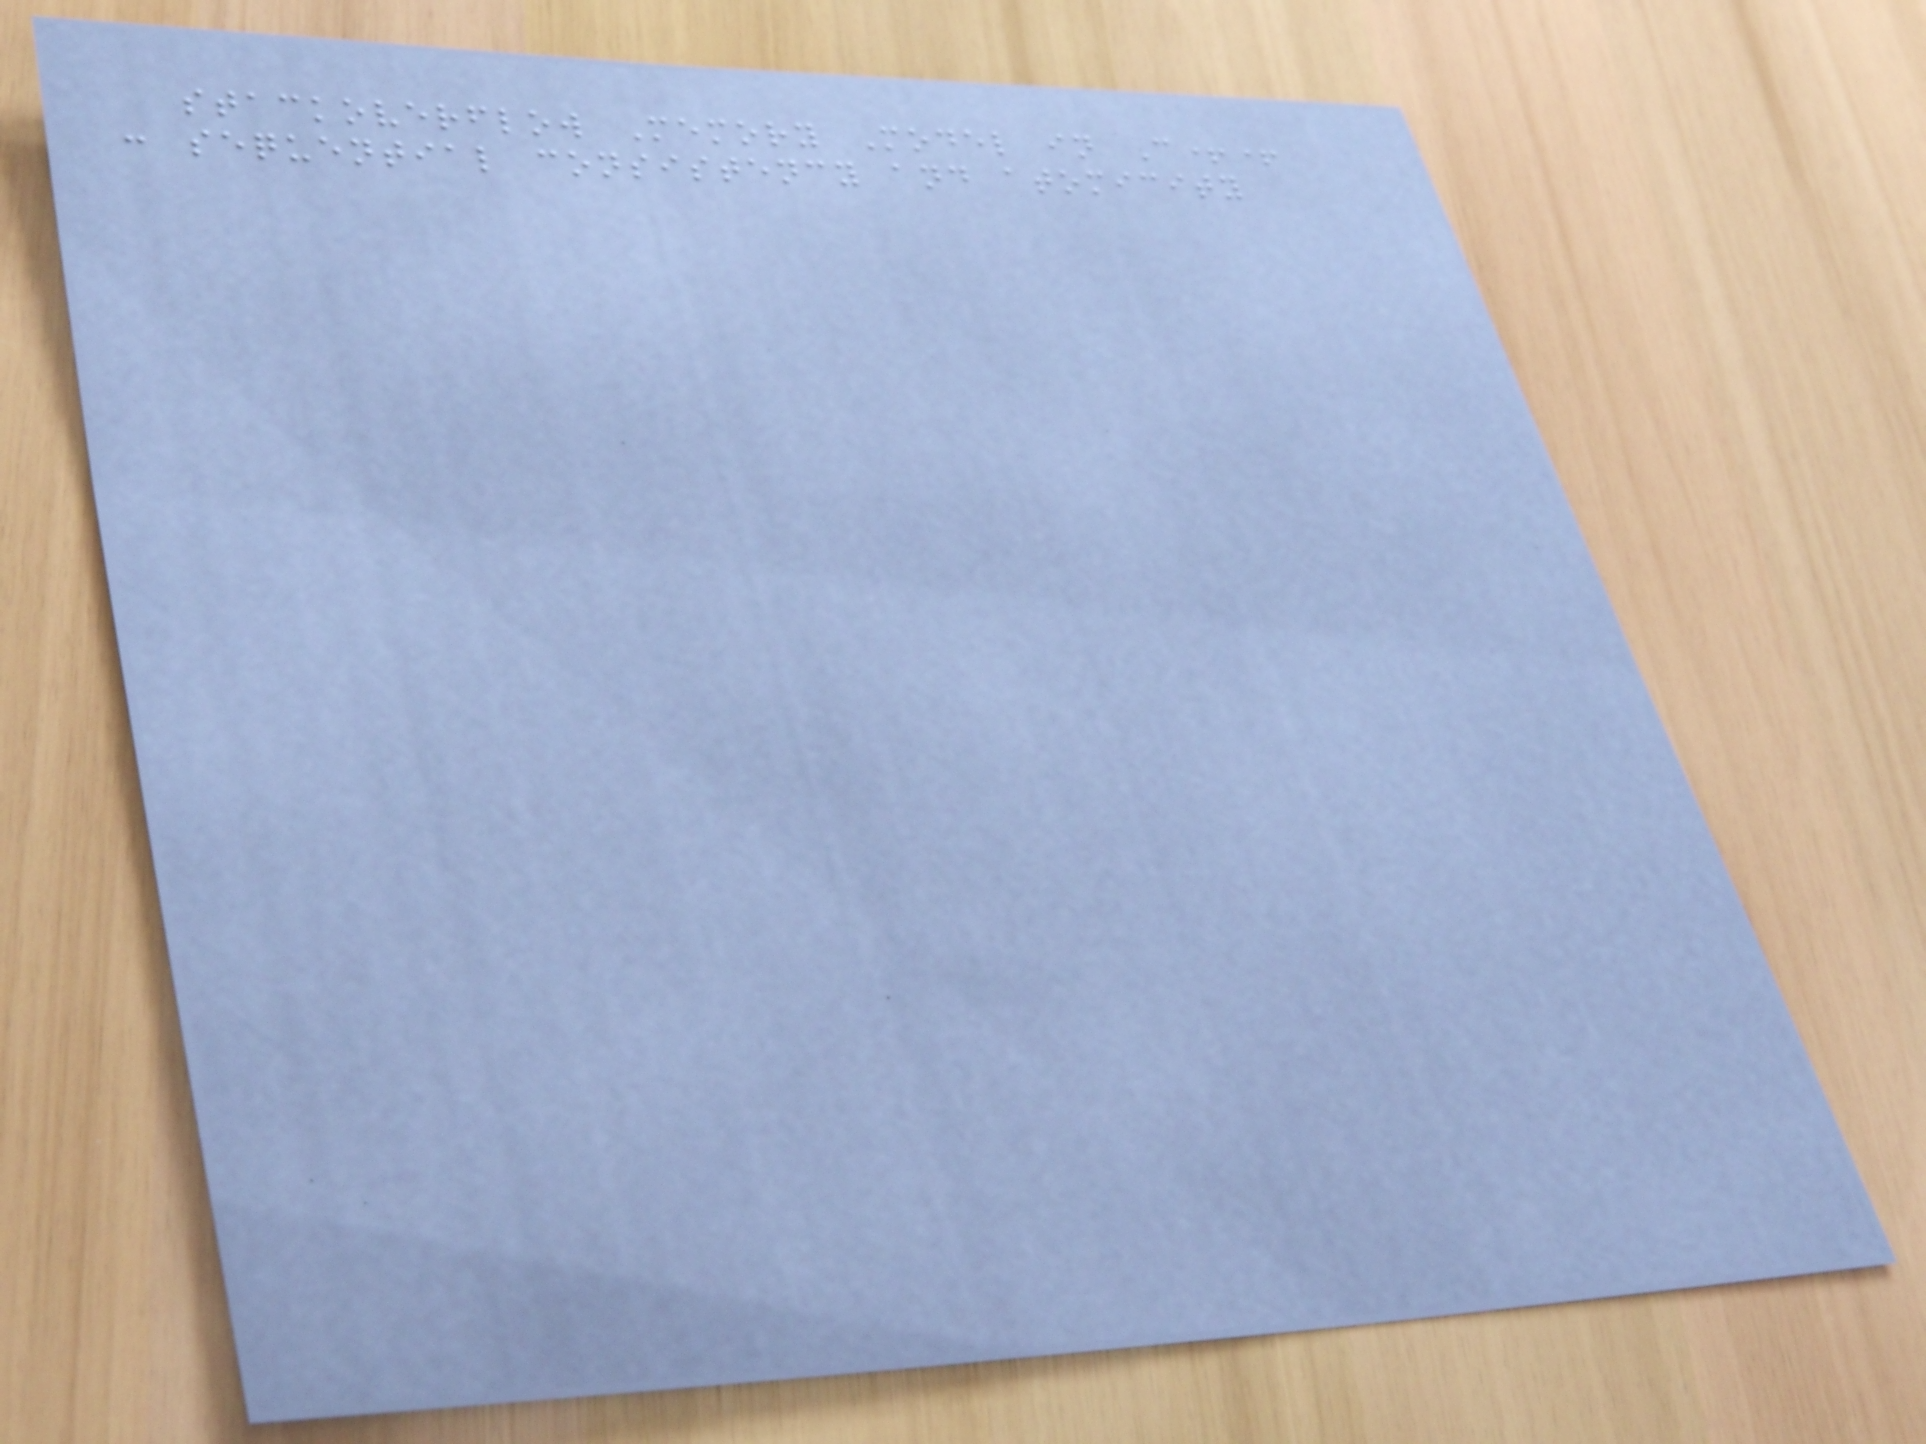stackoverflow Memory Model in C++
: sequential consistency and atomicity
